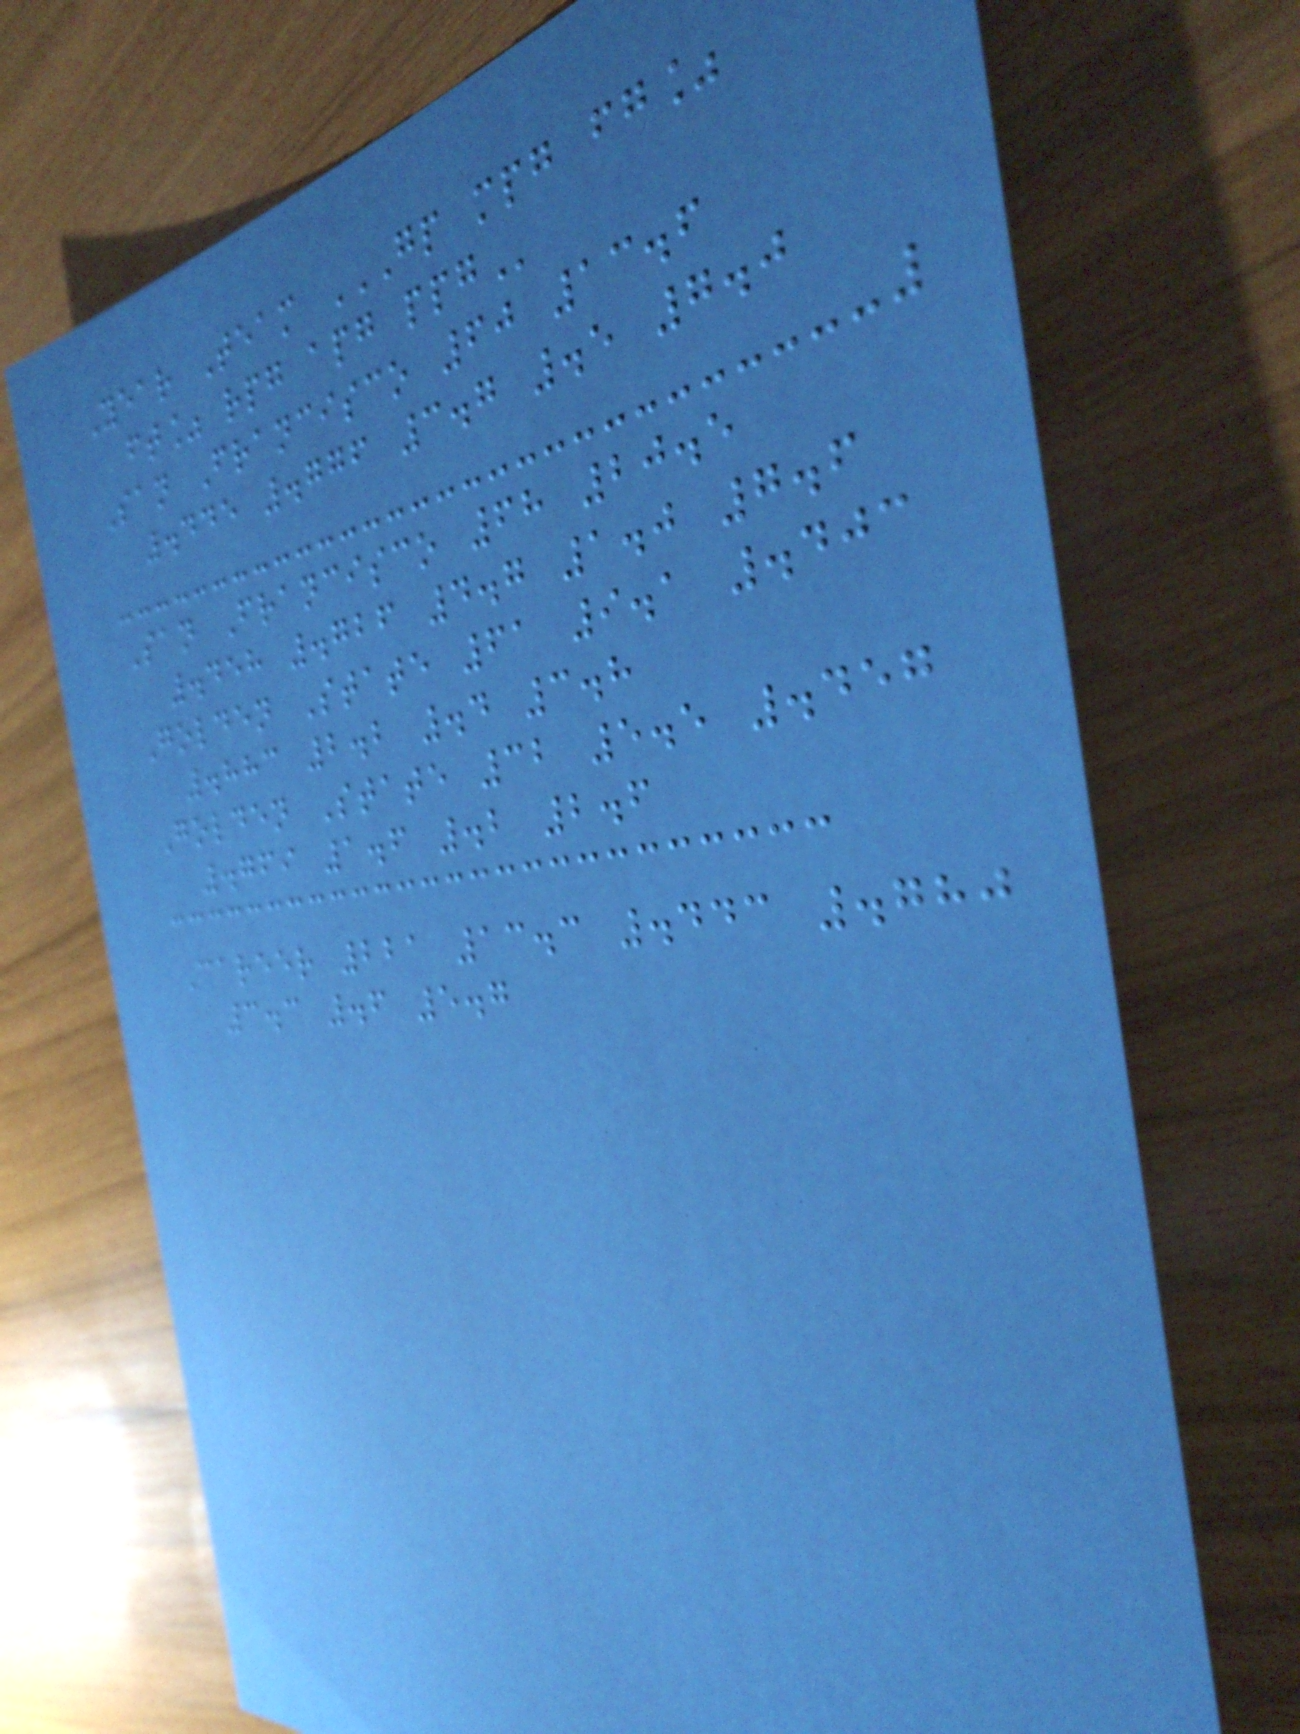Year Team GP MPG FG%
FT% RPG APG PPG
San Francisco 60 13.6
.445 .776 3.7 .5 7.0
San Francisco 68 20.5
.458 .726 4.7 1.0 7.6
Golden State 61 9.1 .403
.883 2.2 .4 3.8
Golden State 32 5.5 .457
.769 1.6 .2 2.6
Career 221 13.3 .443 .780
3.3 .6 5.7
